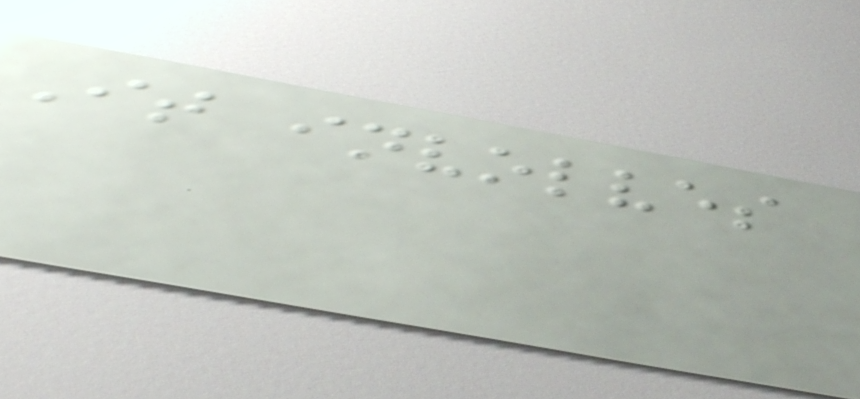It involves
